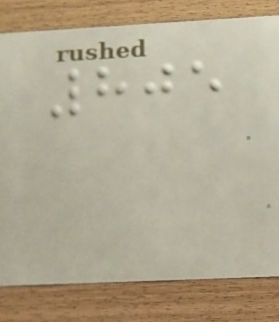805
